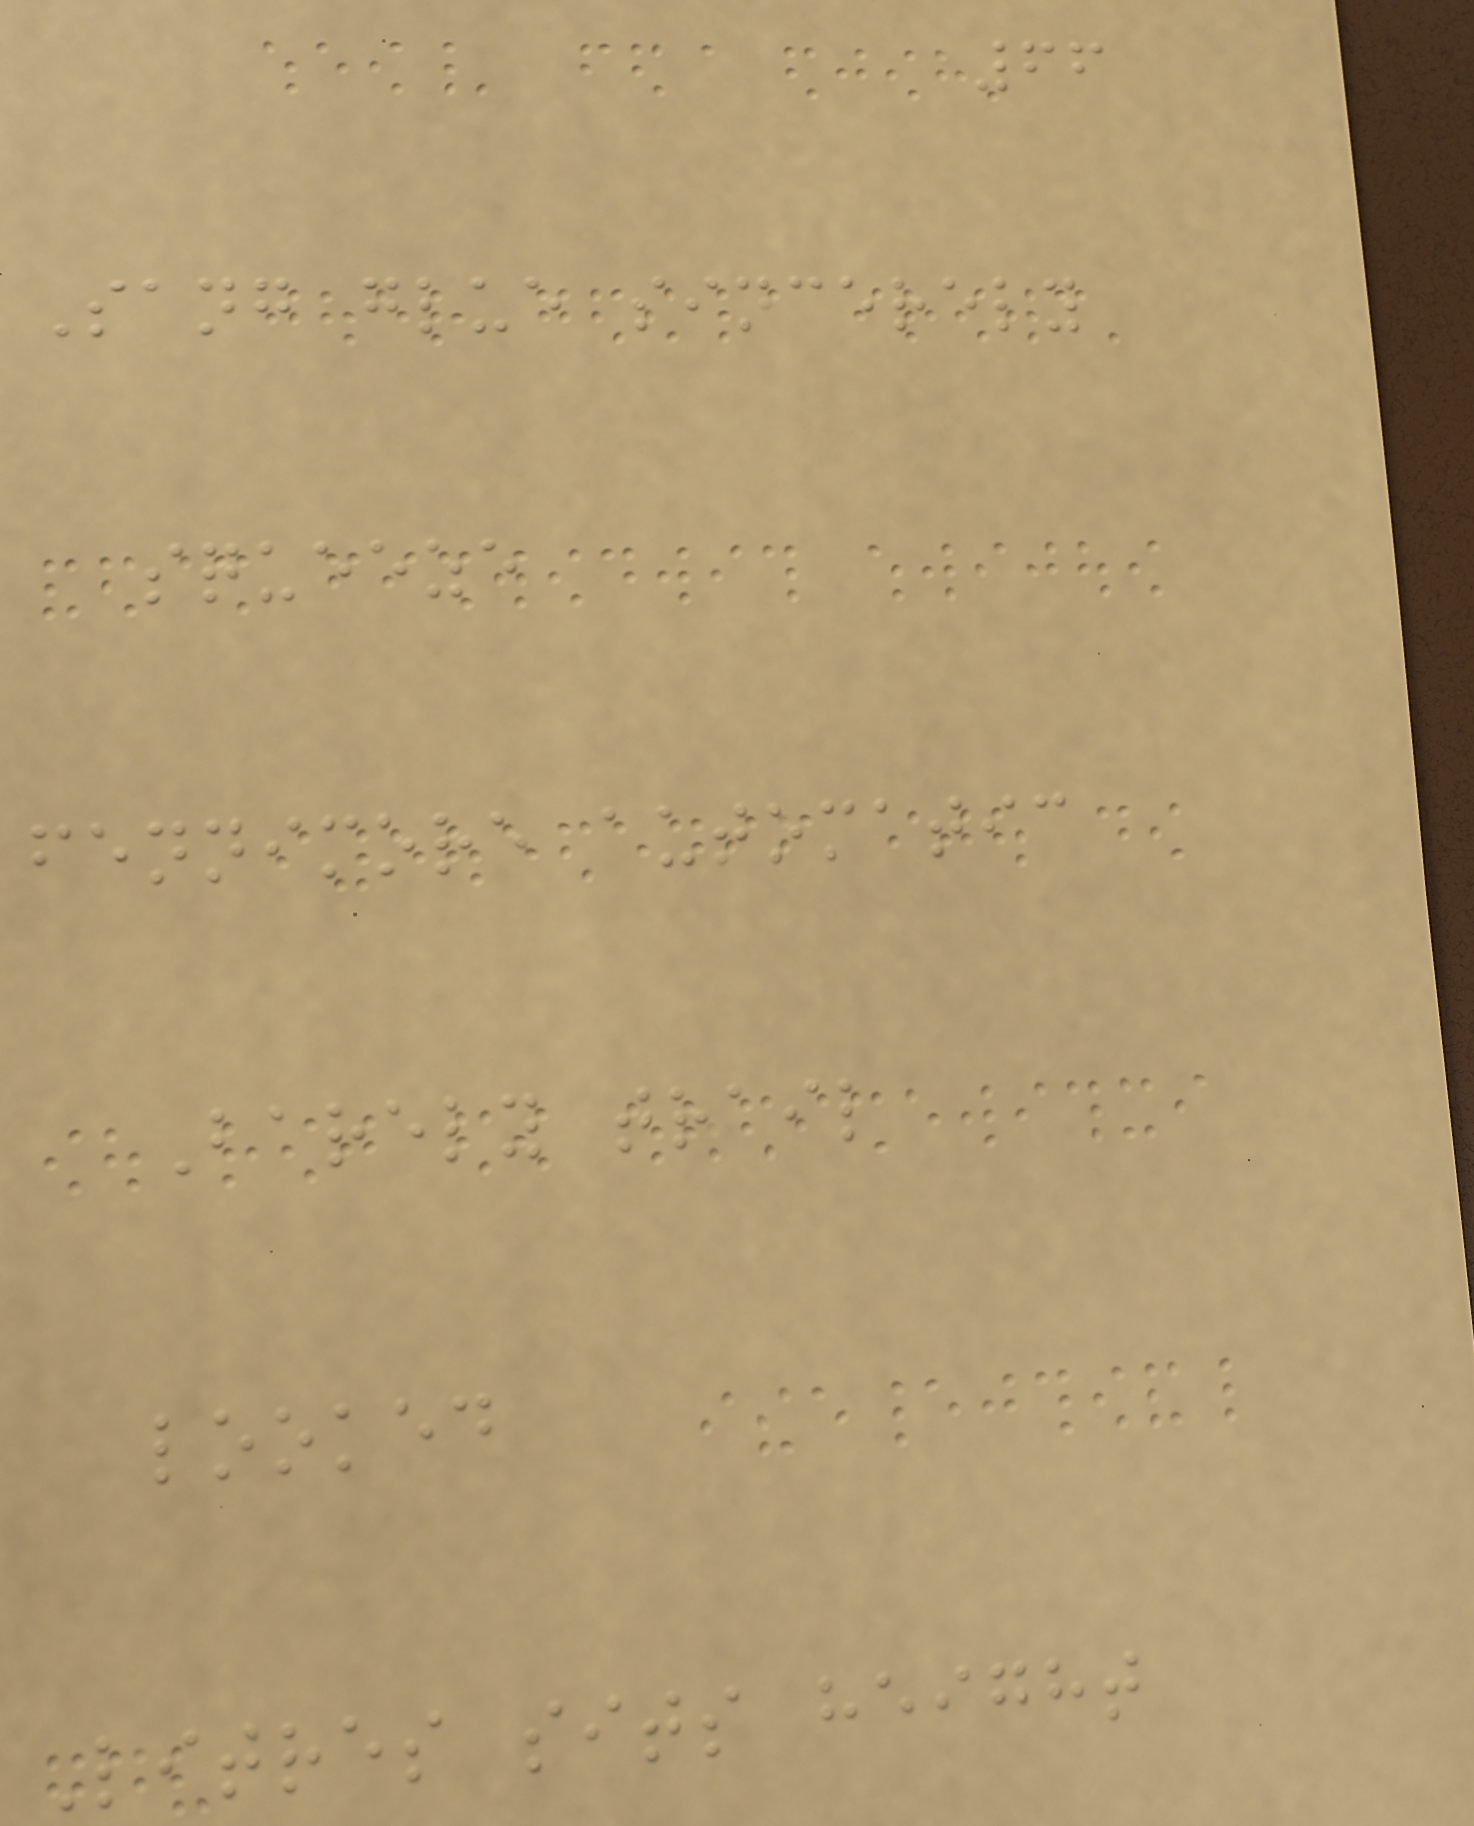66
Sang glue sincerely
squeeze
fennimore automatic
Barely trail
looked
Litres sits height
